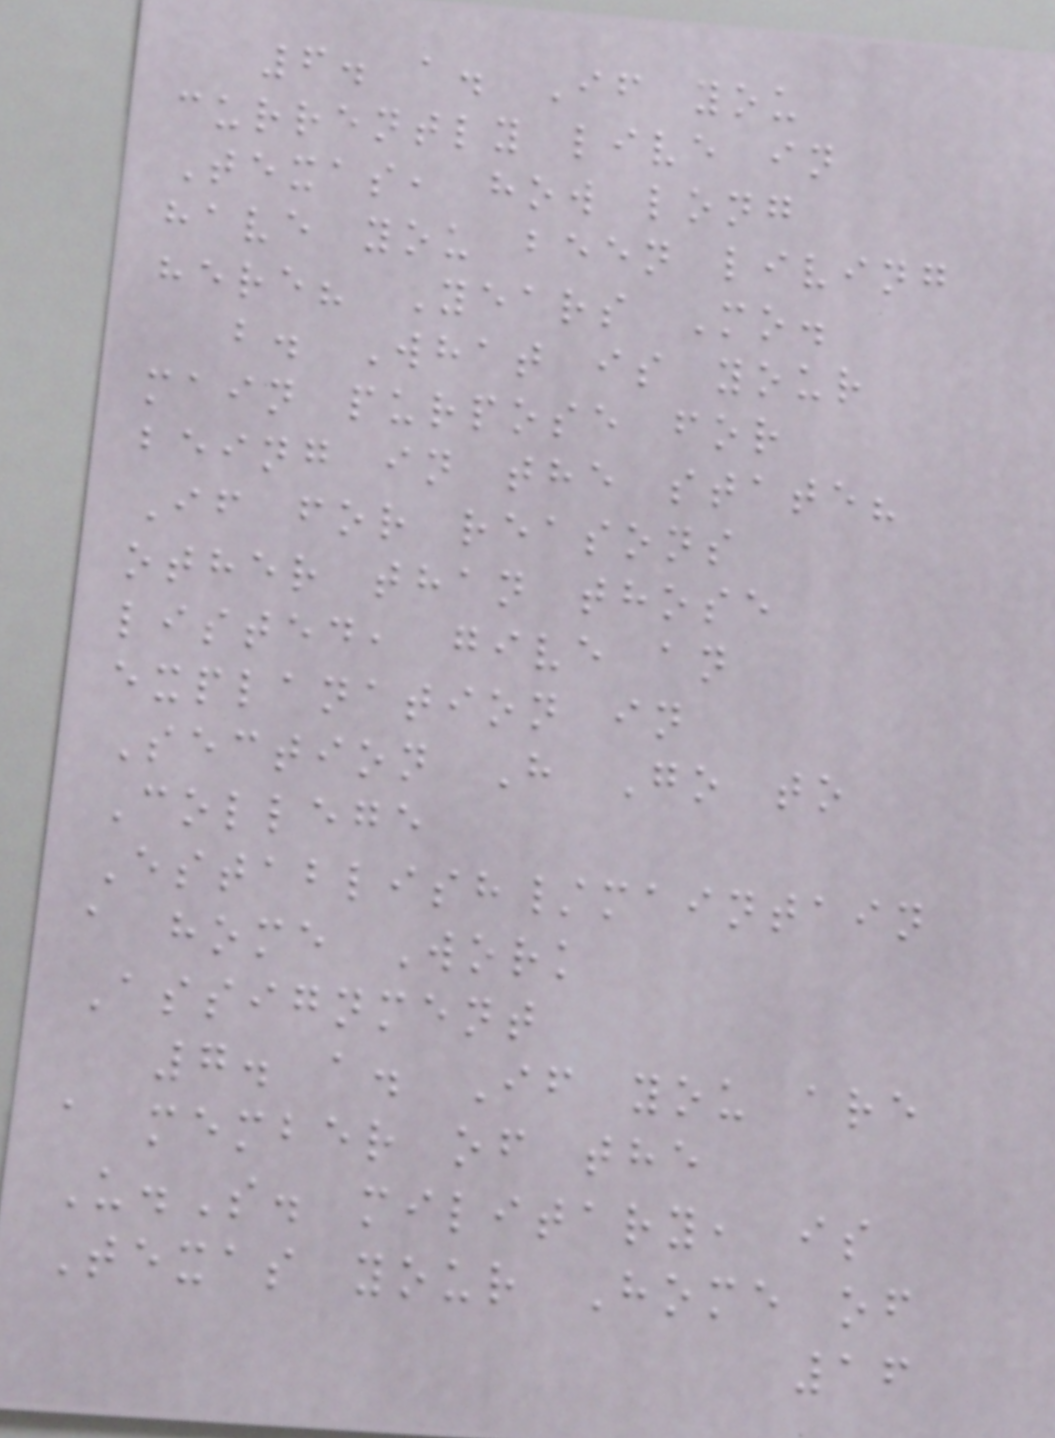6. a. If you
currently live in
Texas, how long
have you been living
here? Years Mo.
b. What is your
main purpose for
being in the state?
If for reasons
other than those
listed, give an
explanation in
Section H Go to
College
Establish/maintain
a home Work
Assignment
7. a. If you are
a member of the
U.S. military, is
Texas your Home of
16
